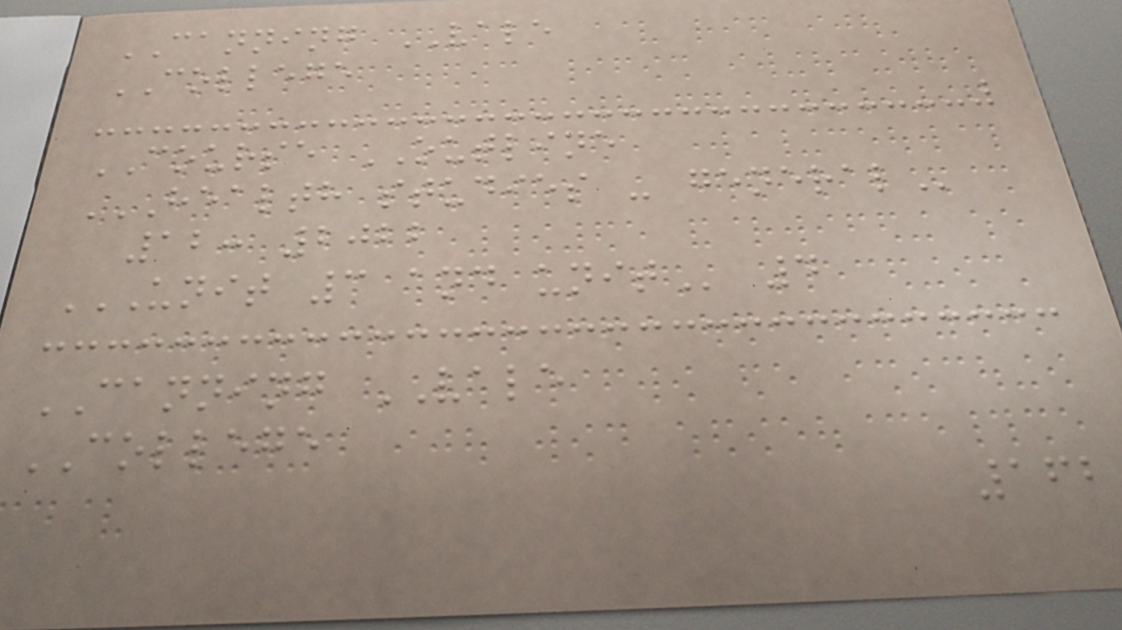CANNING VALE
COLLEGE
COURSE OUTLINE
HEALTH STUDIES - GENERAL
12: 2022
UNIT 3 AND UNIT 4
CANNING VALE
COLLEGE
162
